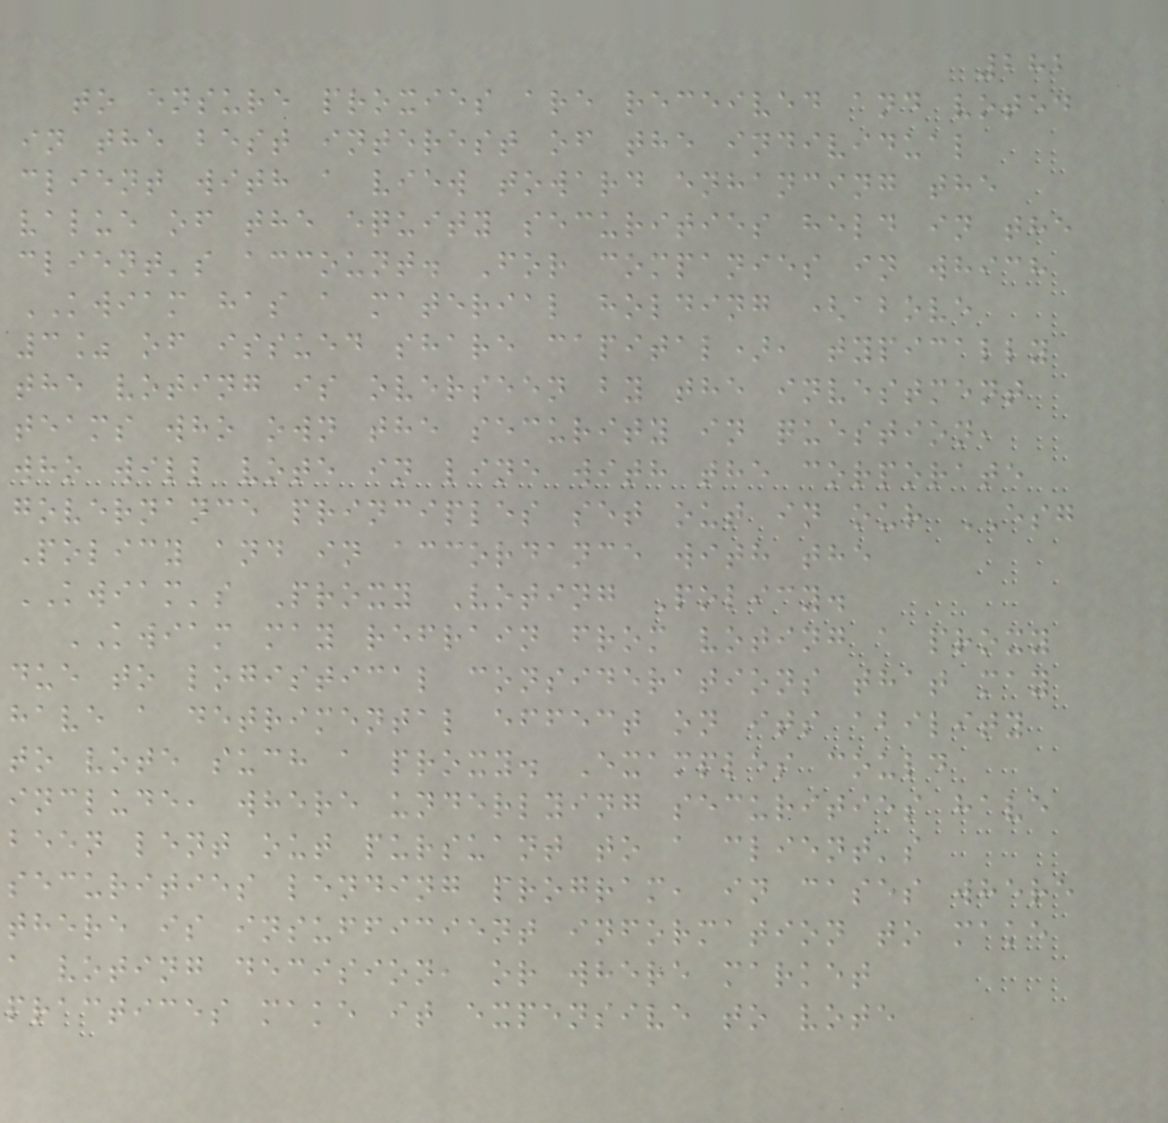282
to ensure proxies are received and voted
in the best interest of the individual
client with a view toward enhancing the
value of the equity securities held in the
client's account. For companies in which
KWIAM has a material holding (above
3% of issued share capital), typically
the voting is overseen by the investment
teams who own the security in question,
who will vote in line with the corporate
governance principles set out in our ESG
Policy and in accordance with the
KWIAM's Proxy Voting Policy.
KWIAM may refrain from voting a proxy
due to logistical considerations that may
have a detrimental effect on its ability
to vote such a proxy. Examples could
include, where underlying securities have
been lent out pursuant to a client's
securities lending program, in cases where
there is insufficient information to make
a voting decision, or where market
practices make it expensive to vote
